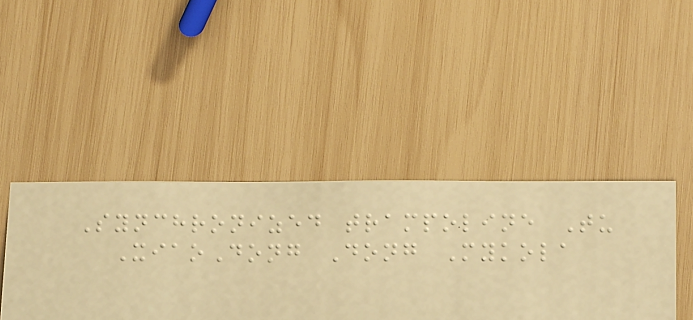Synchronized trampoline Tu
XiaoDong Dong Mykola
